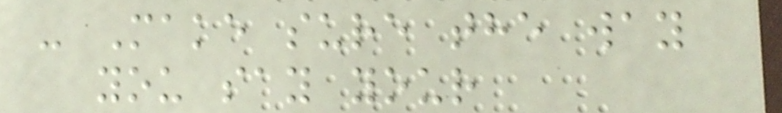- Make sure the way
you say your
